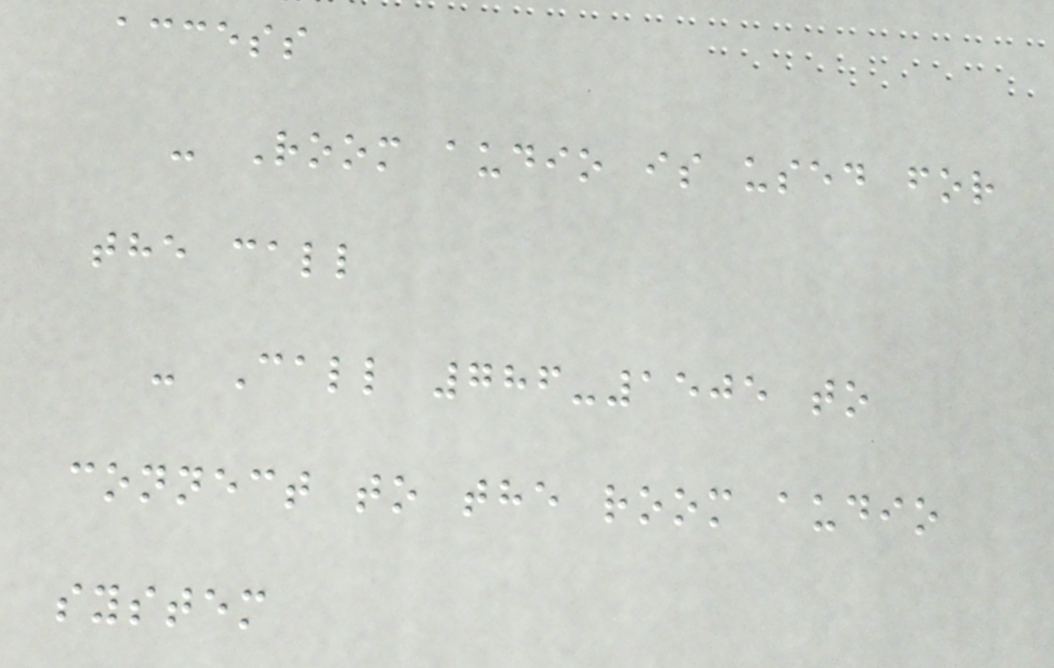access
- Room audio is used for
the call
- Call 786-1505 to
connect to the room audio
system
